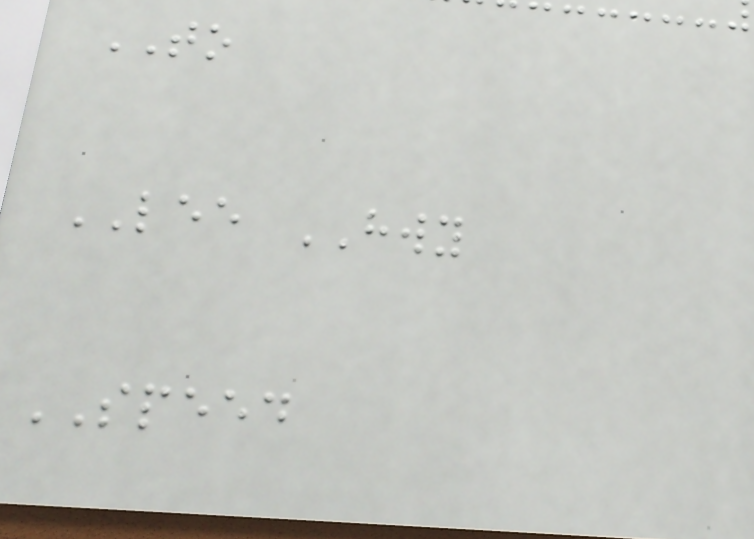TO
LEE HWY
SPEED
